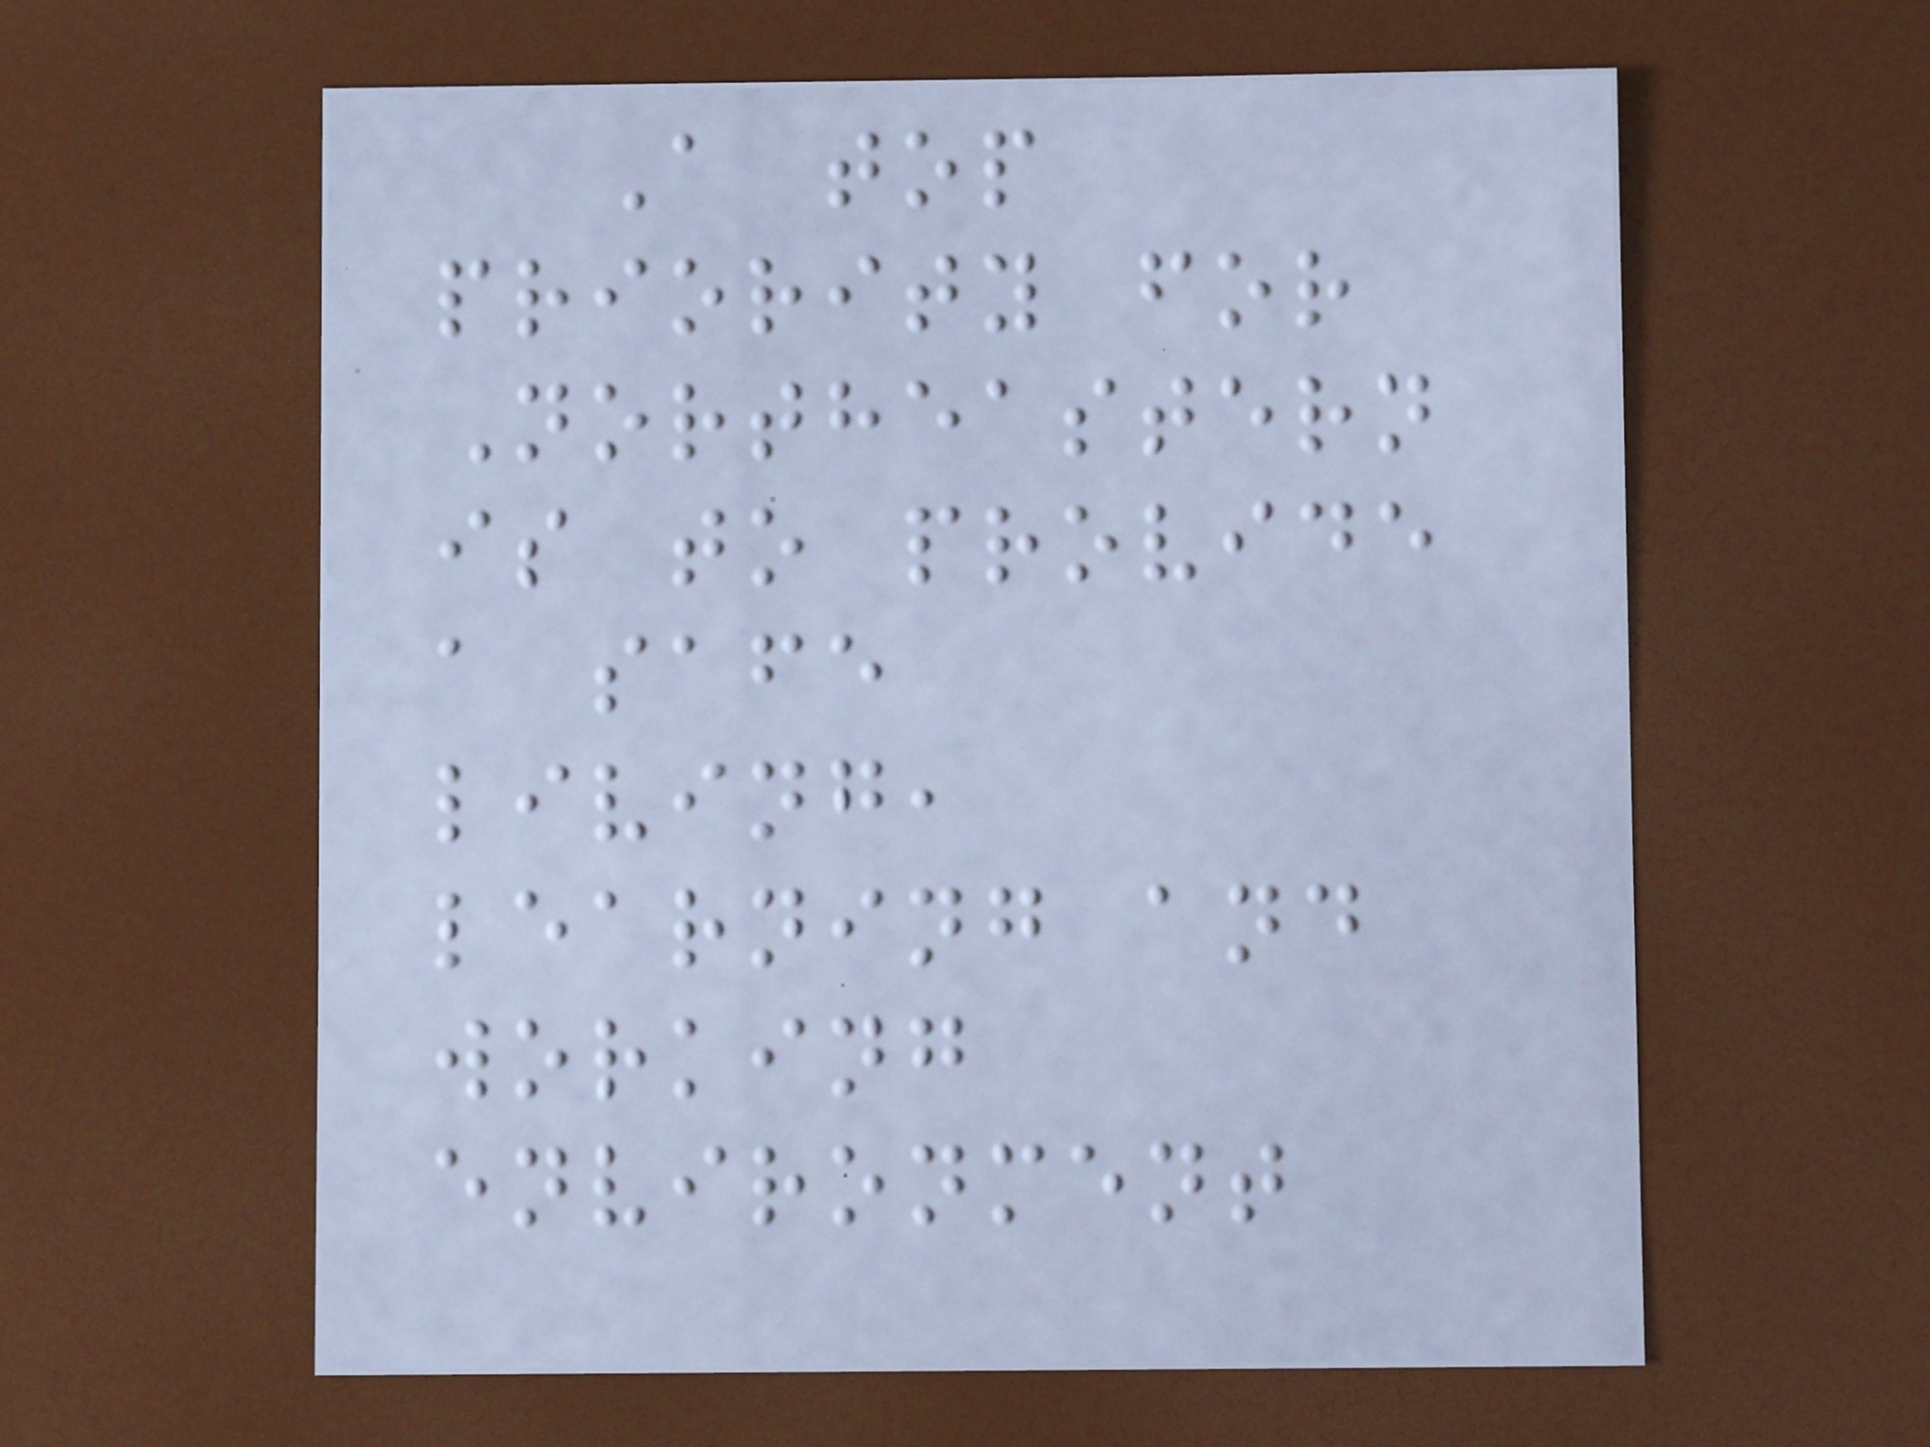A top
priority for
Northeastern
is to provide
a safe
living,
learning and
working
environment
